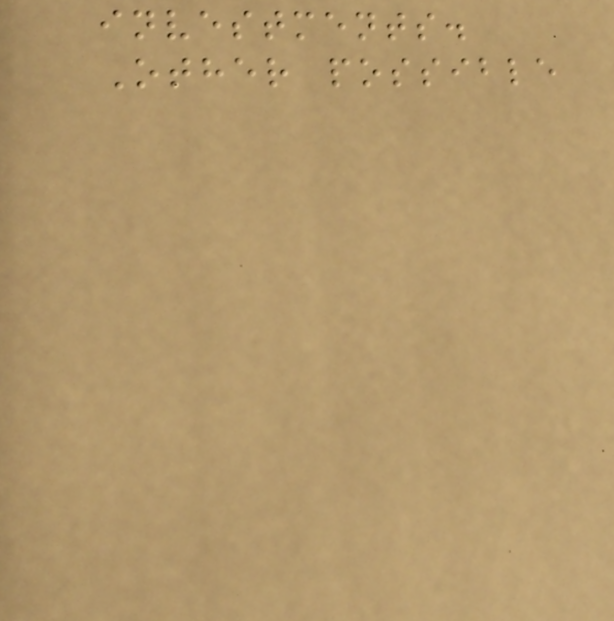investments.
Other possible
